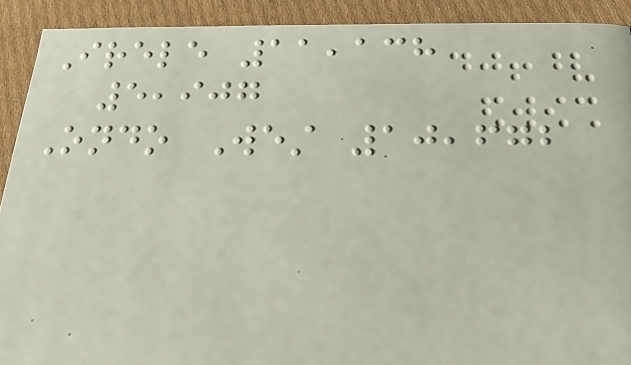Irele 11,138
5,907
Ondo West 10,672
